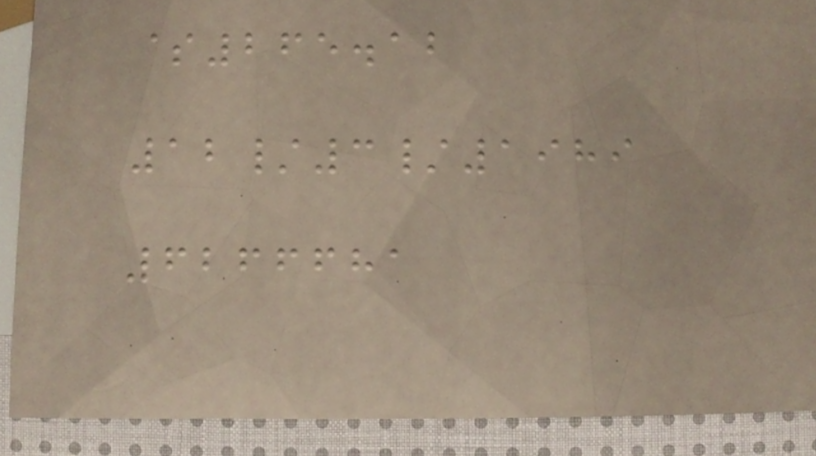$265.12
12/3/1989
6266681
